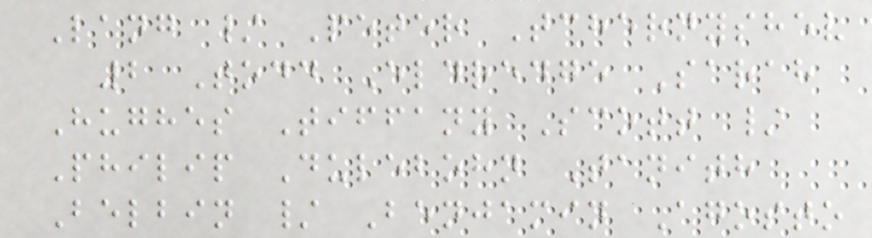Lang / Peter Tchernyshev
2 Todd Eldredge Sarah
Hughes Tiffany Scott /
Philip Dulebohn Tanith
Belbin / Benjamin Agosto
